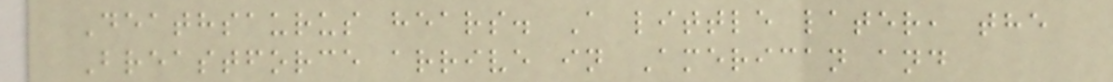Deathsaurus hears. A little later, the
Breastforce arrive in American and
